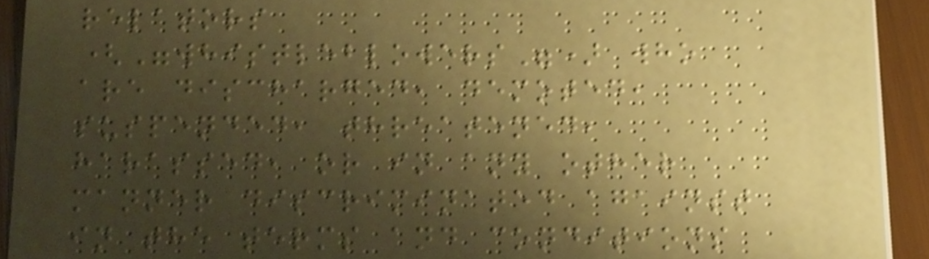relators
("whistleblowers") who
are discharged, demoted,
suspended, threatened,
harassed, or in any other
manner discriminated against
in the terms and conditions
